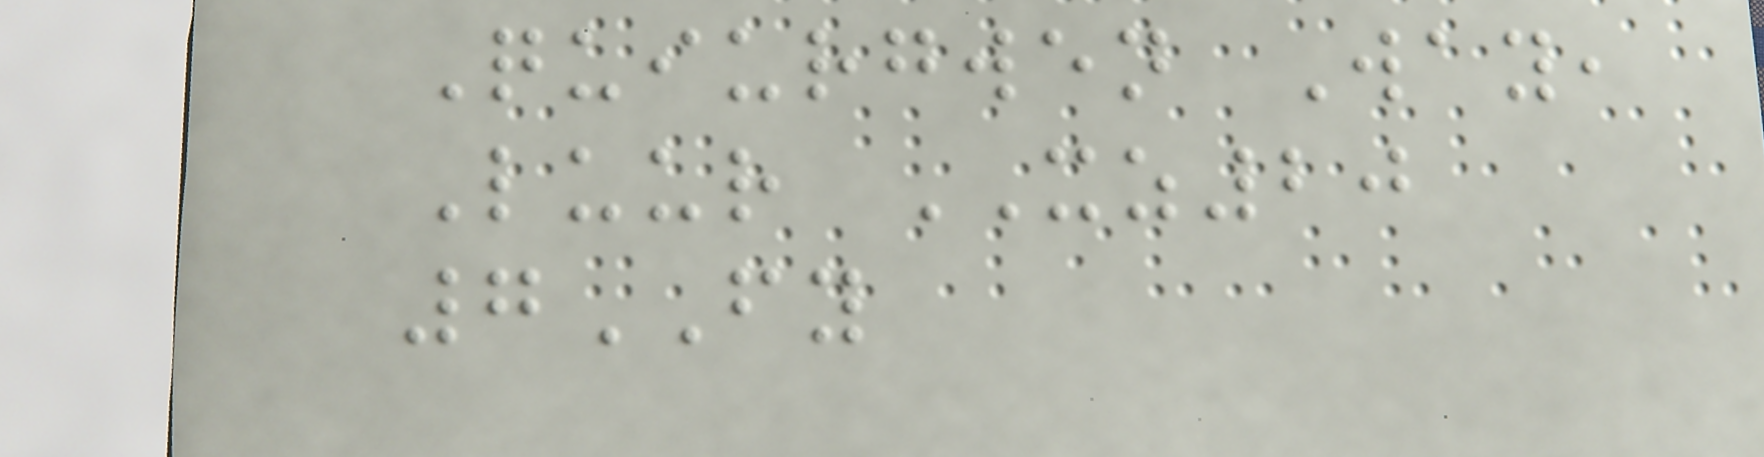Quiurgwen Way,
Luur XZ20
7FY
